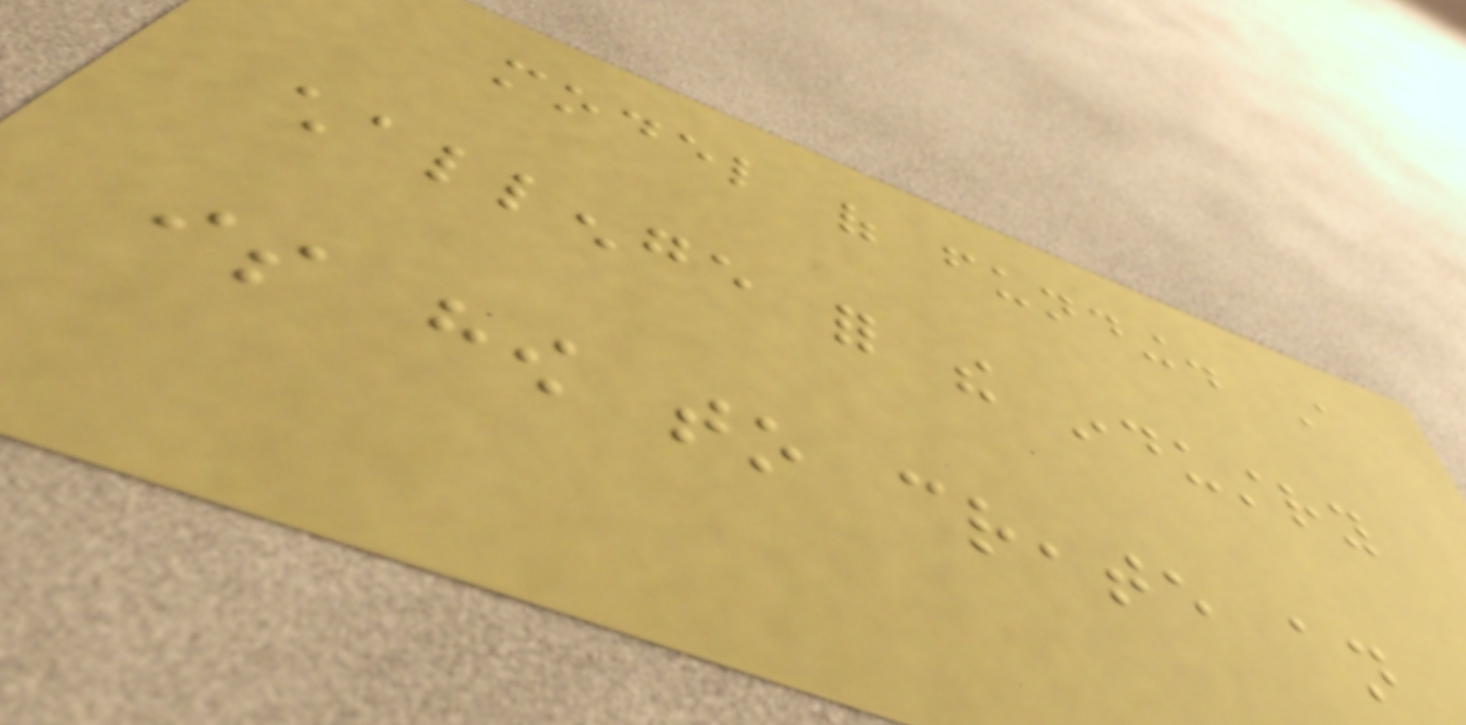model of funding. A
challenge for the industry
is how to create an
